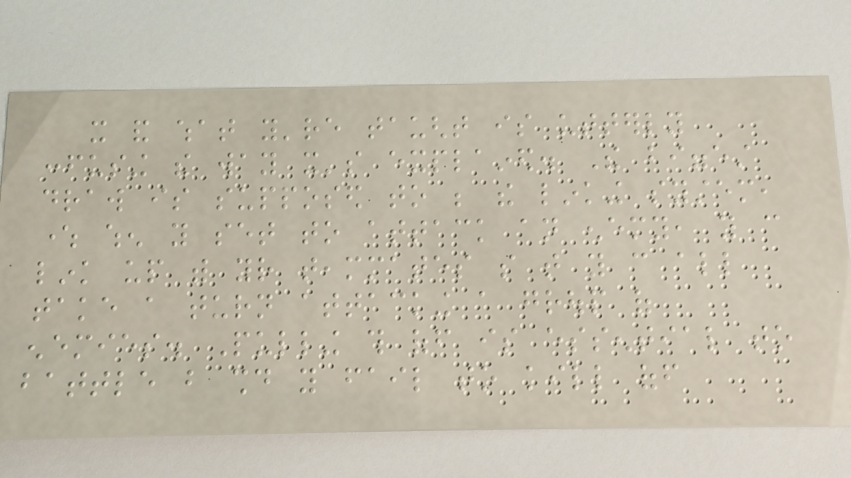it and what you're taught is utterly
confusing the way it's explained. The biggest
draw is supposed to be the linking system,
where when you set to attack an enemy, you can
link up with your teammates so that you can all
take a turn attacking a group of
enemies. Pulling this off is essential to
battle but should you fail to kill off
